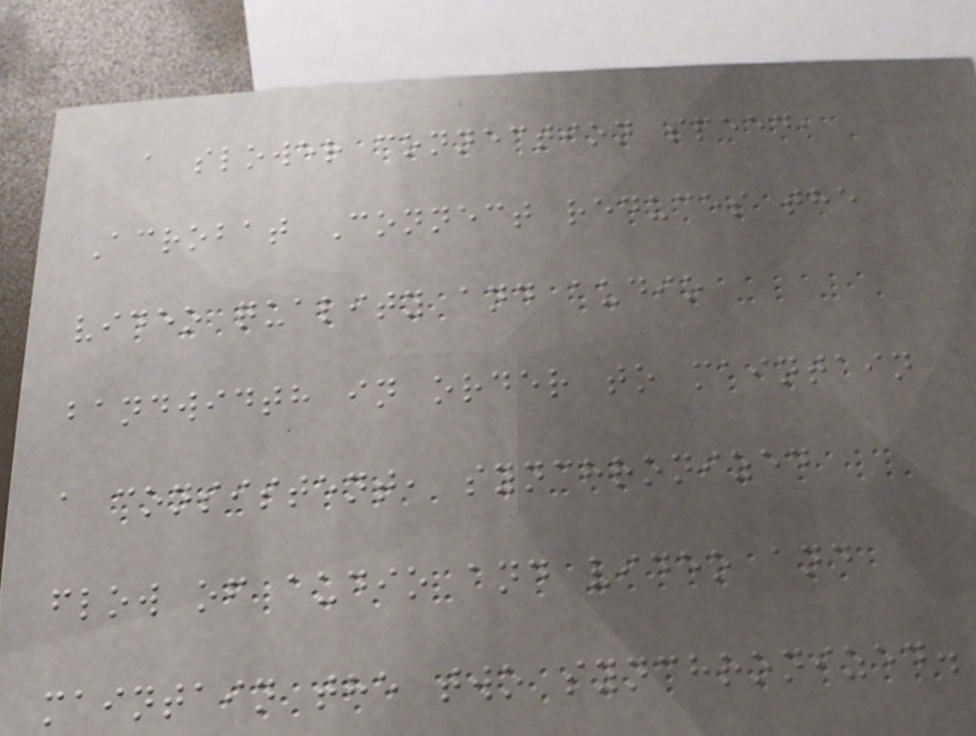a slower connection speed,
Acrobat Connect reduces the
video quality and audio
bandwidth in order to maintain
a consistent, synchronized
flow of audio and video and
maintain the two synchronized.
